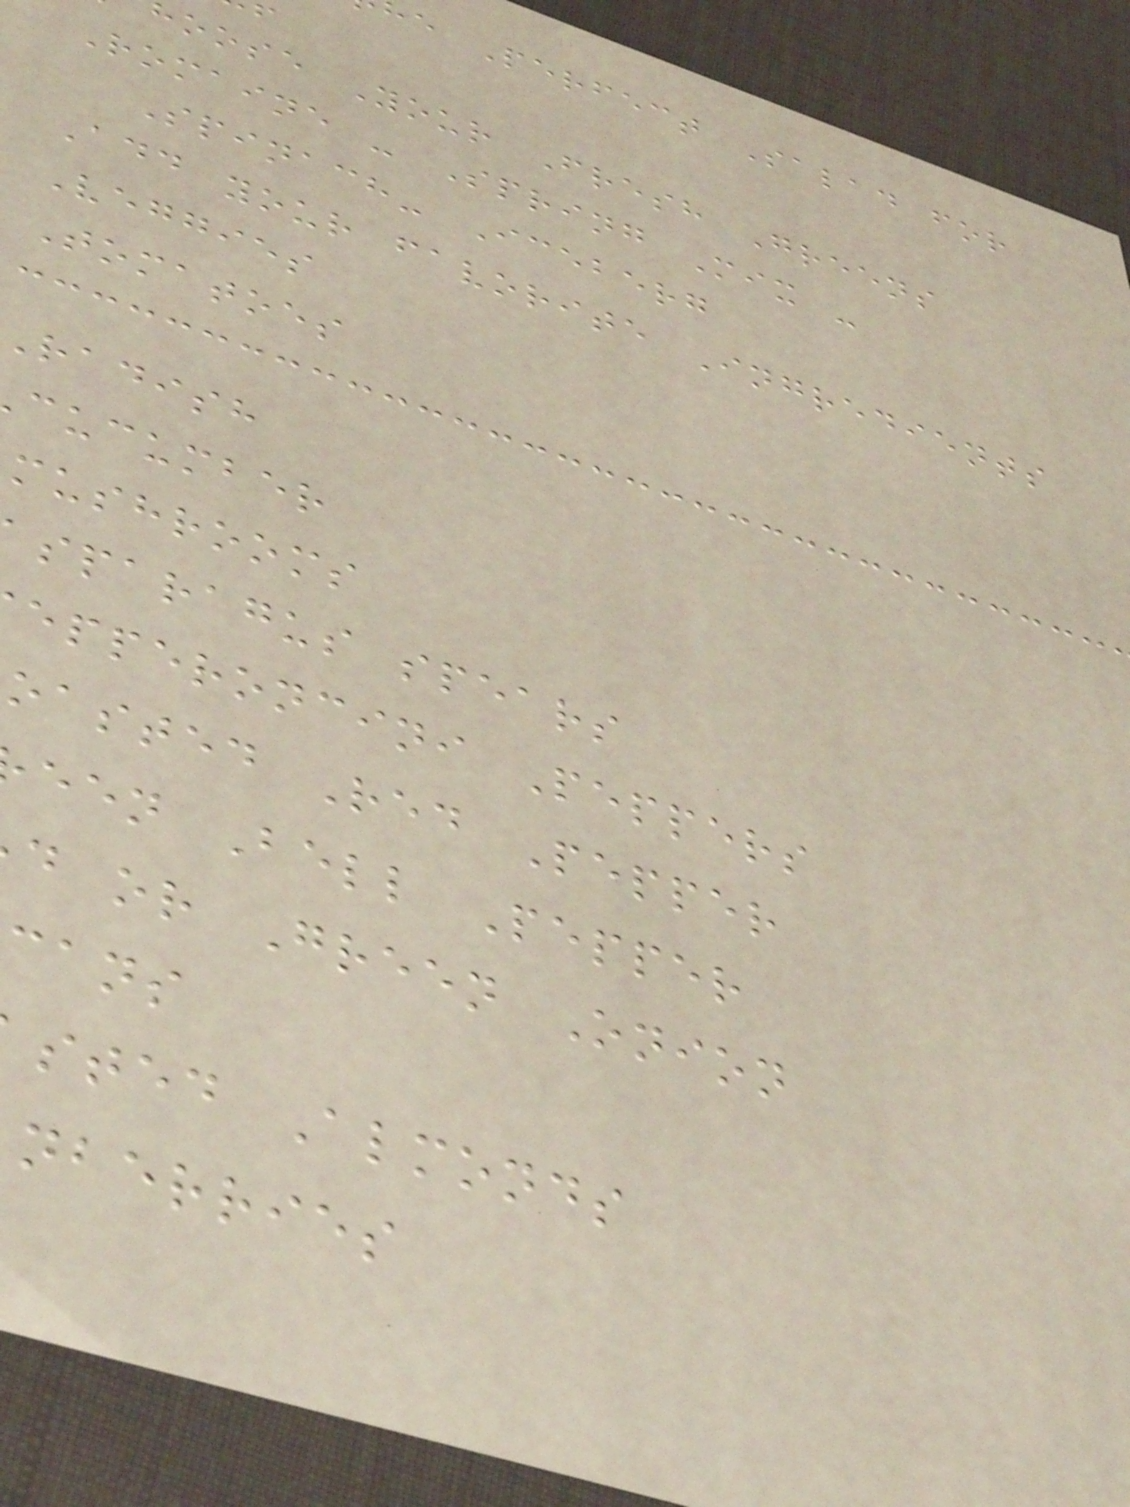e Perfect Salad for
oose Your Fresh Greens
Romaine - Spring Mix -
Spinach- Iceberg
Add your favorite Ingredients
Veggies
Tomatoes
radish
cucumber
mushrooms
sparagus spears
epperoncini Peppers
oasted Red Pepper
een Bell Pepper
d or Green Onion
cans
sted Almonds
nberries
